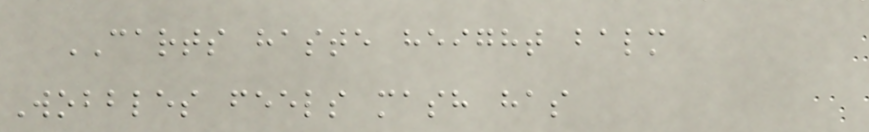CARTS haste height balm
Wobbles feels mash has
